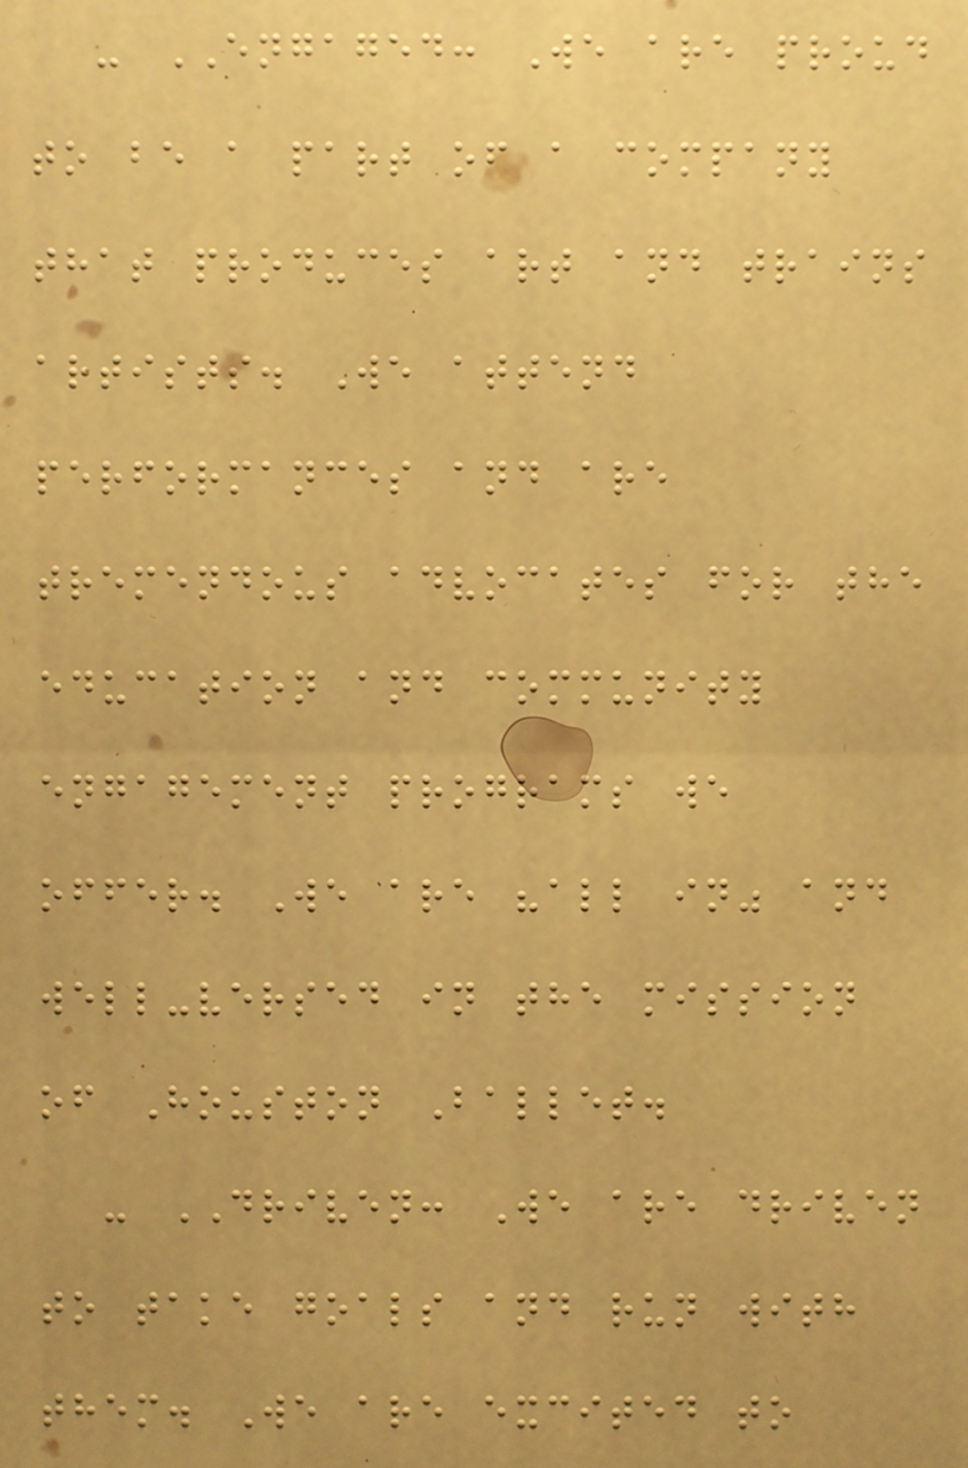- ENGAGED: We are proud
to be a part of a company
that produces art and trains
artists. We attend
performances and are
tremendous advocates for the
education and community
engagement programs we
offer. We are "all in" and
well-versed in the mission
of Houston Ballet.
- DRIVEN: We are driven
to take goals and run with
them. We are excited to
